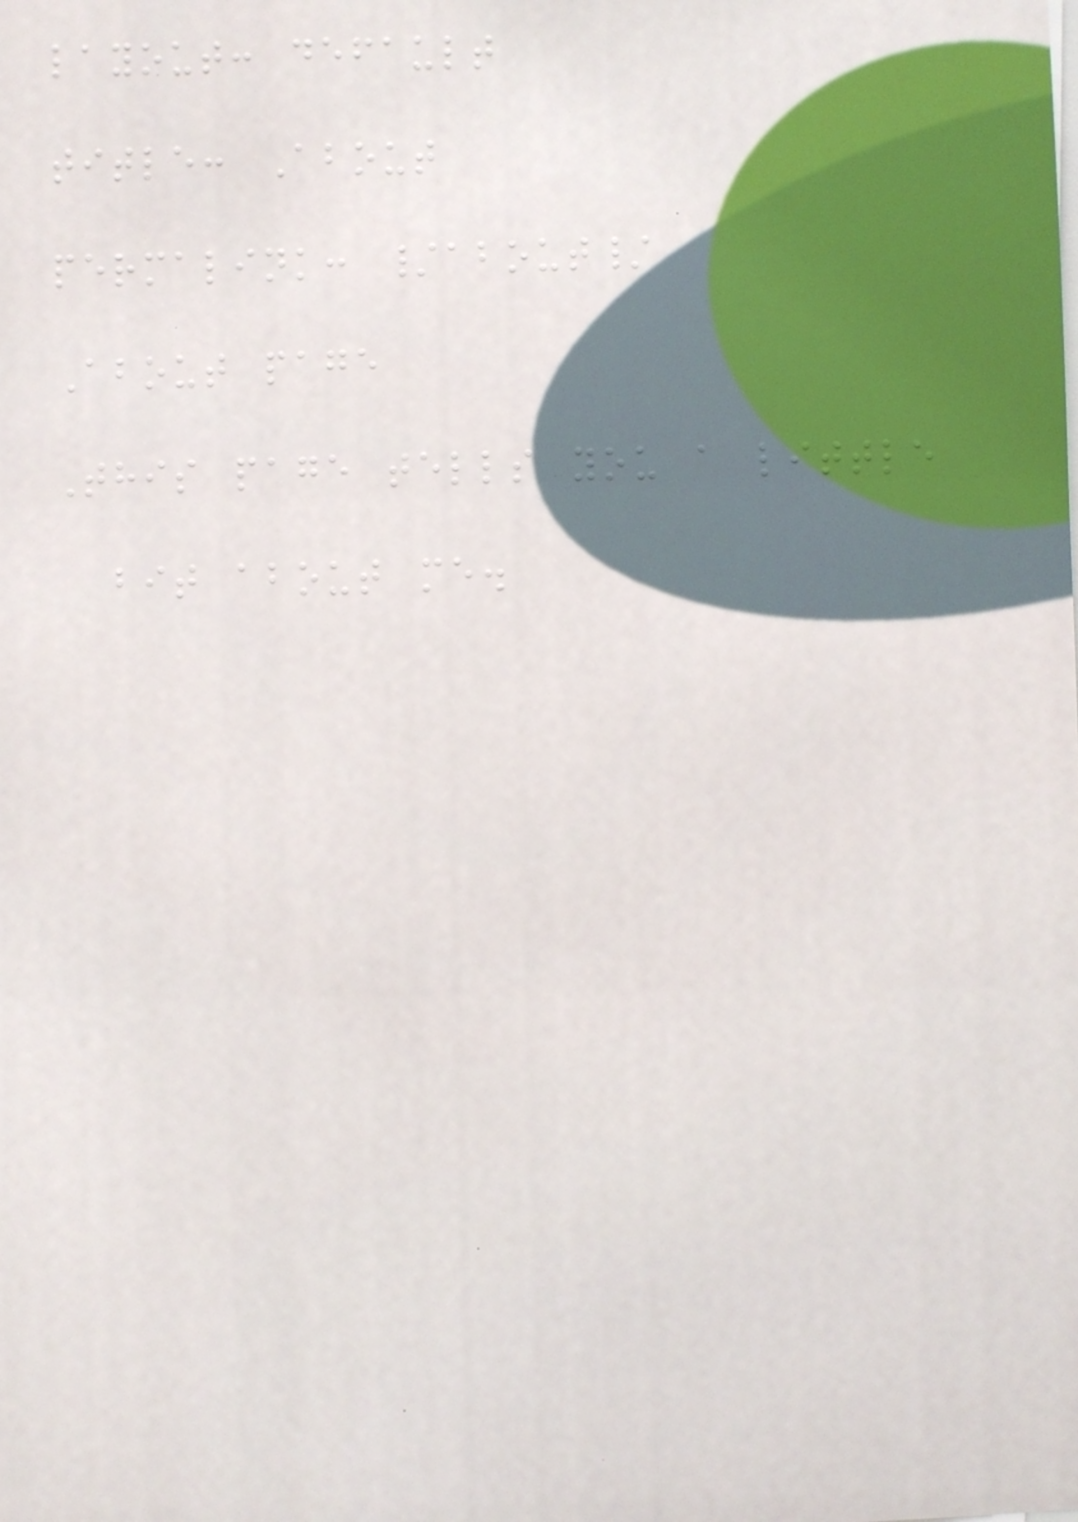layout: default
title: About
permalink: /about/
About page
This page tells you a little
bit about me.
